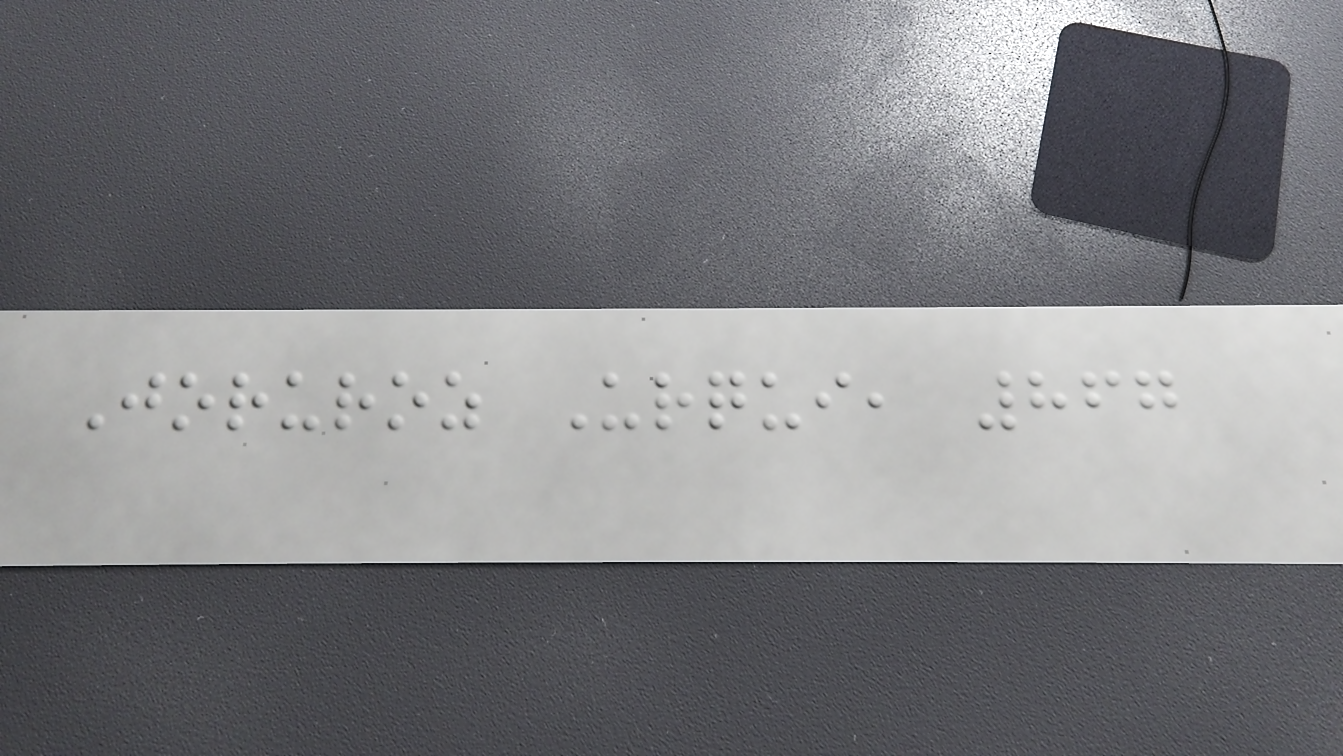Joruroz Urqui, 867
